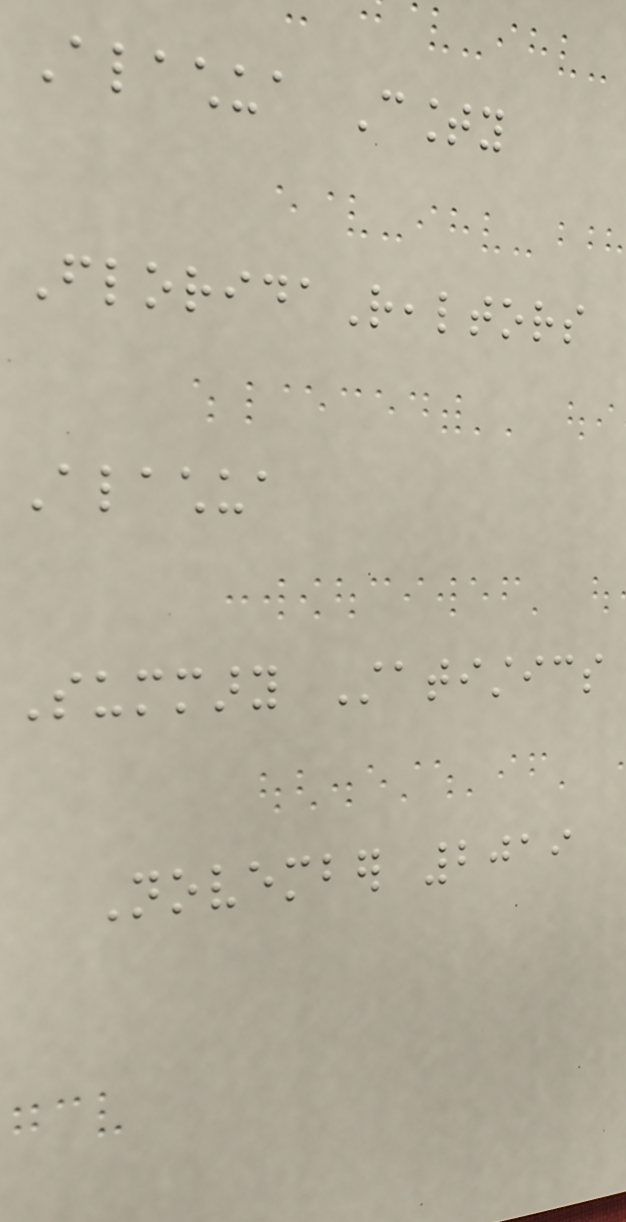Alachua County
FloridaRealtors
Alachua
Summary Statistics
November 2019
